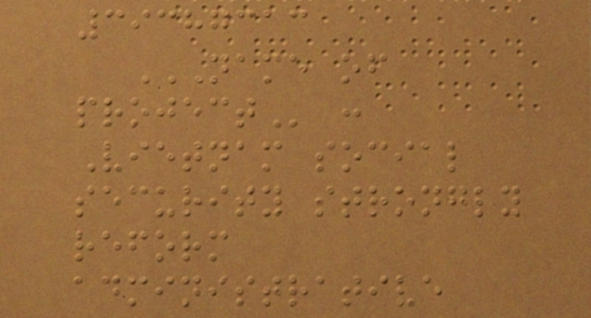39387313
NAME OF
PROJECT :
Vietnam social
security strongly
reform
administrative
